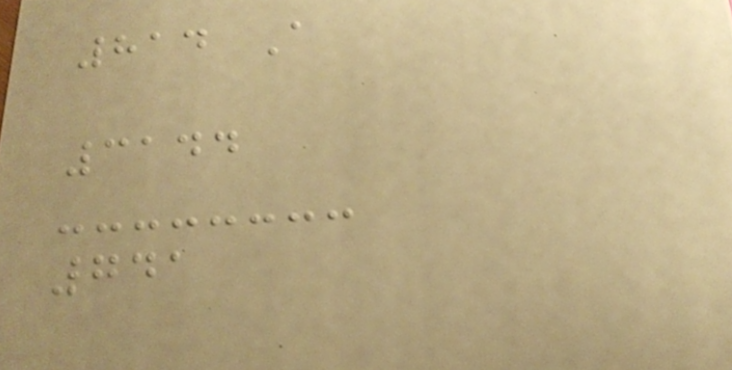814 A
3144
741
